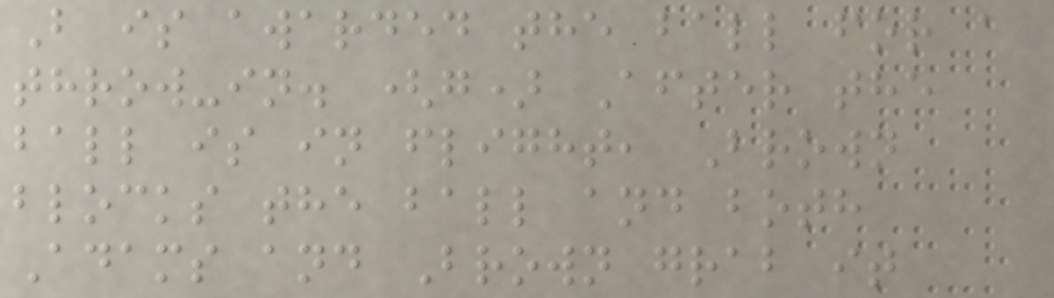B is awarded the ball for a
throw-in. (g) After the
ball is in flight, Brown
blocks the ball and both
Adams and Brown grab it
